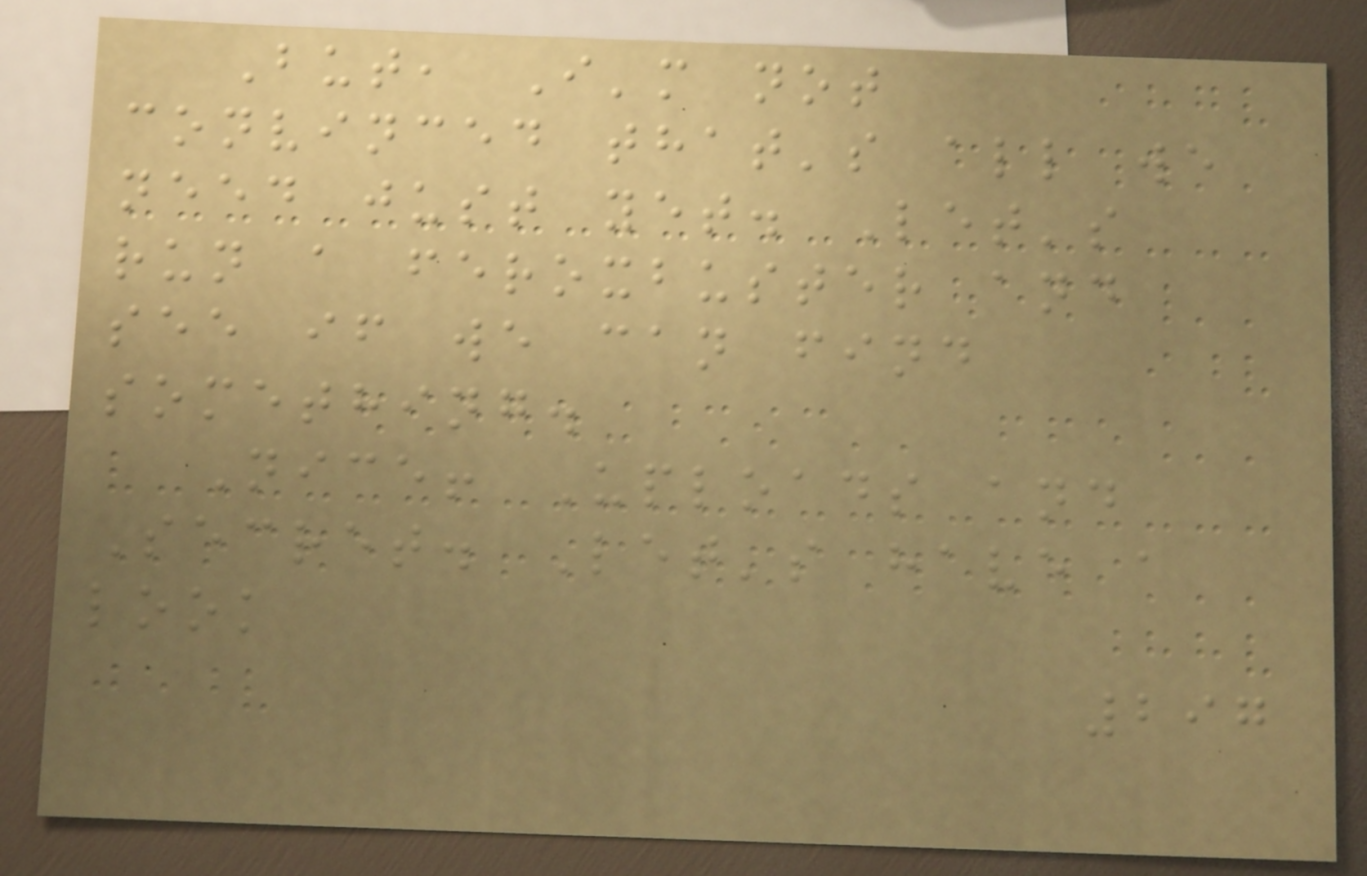But, I'm not
convinced that's all we
need just yet. Let's
run a feroxbuster and
see if we can find
something.
Nice! Uploads and
Secret. Let's have a
look
297
